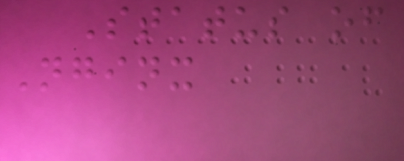Status of
Nginx
